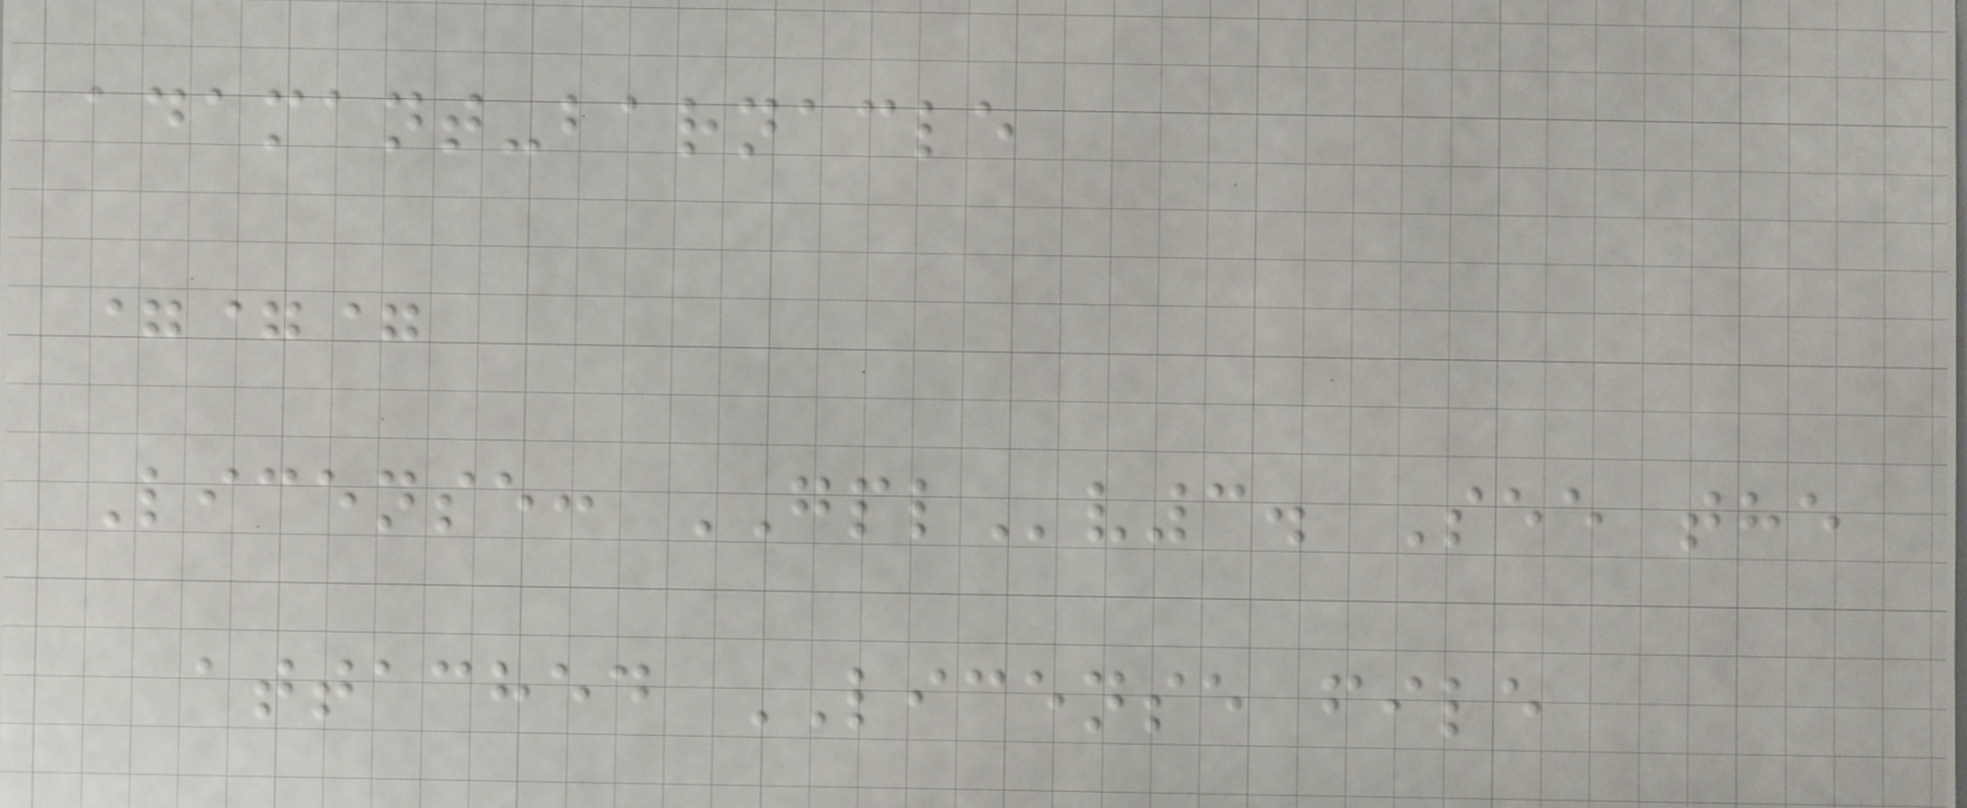adamant-barnacle
===
License: GPLv3. See the
attached LICENSE file
